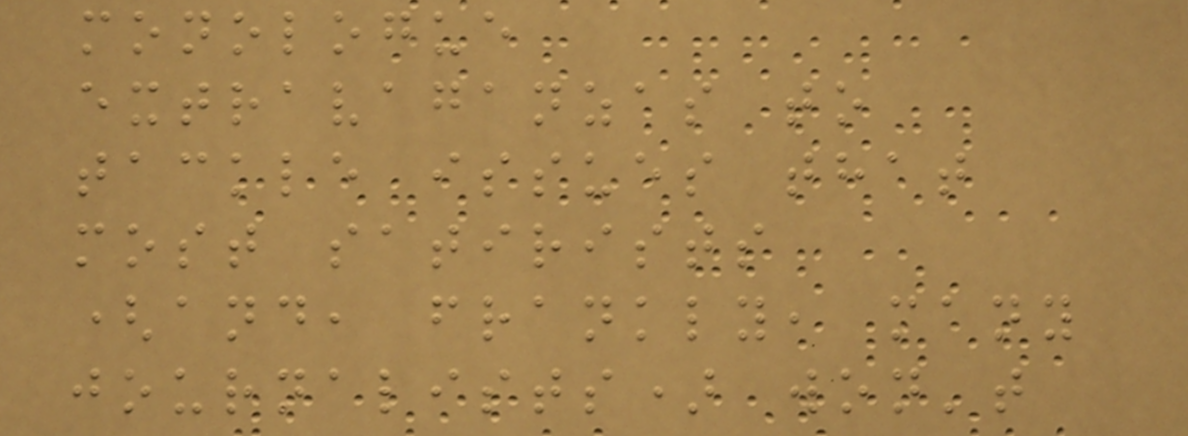monologue
extravaganzas to
tackle issues that
most satirists
(and, frankly, many
journalists) won't
